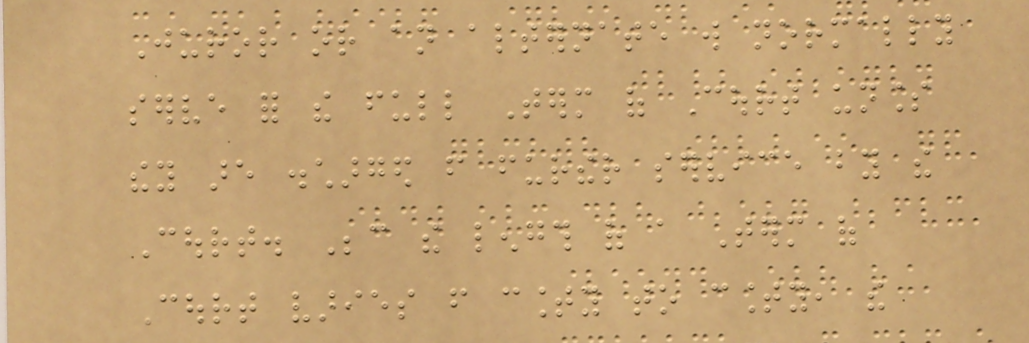Juror or an alternate will normally
serve for the full Term of Court unless
they are discharged from further service by the
Court. Because the length of a Term of
Court varies from county to county, the
